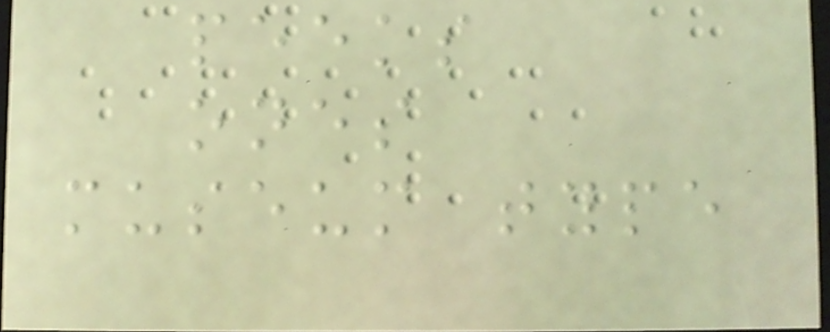peeks
ones
museum type
